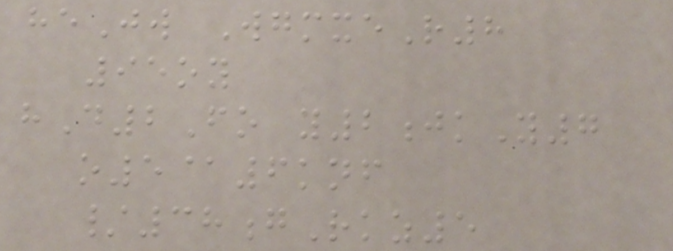heJw WgmxeR8
95oy
hD2Fo y2jkY7
o5@6knf
/38gRkz5
